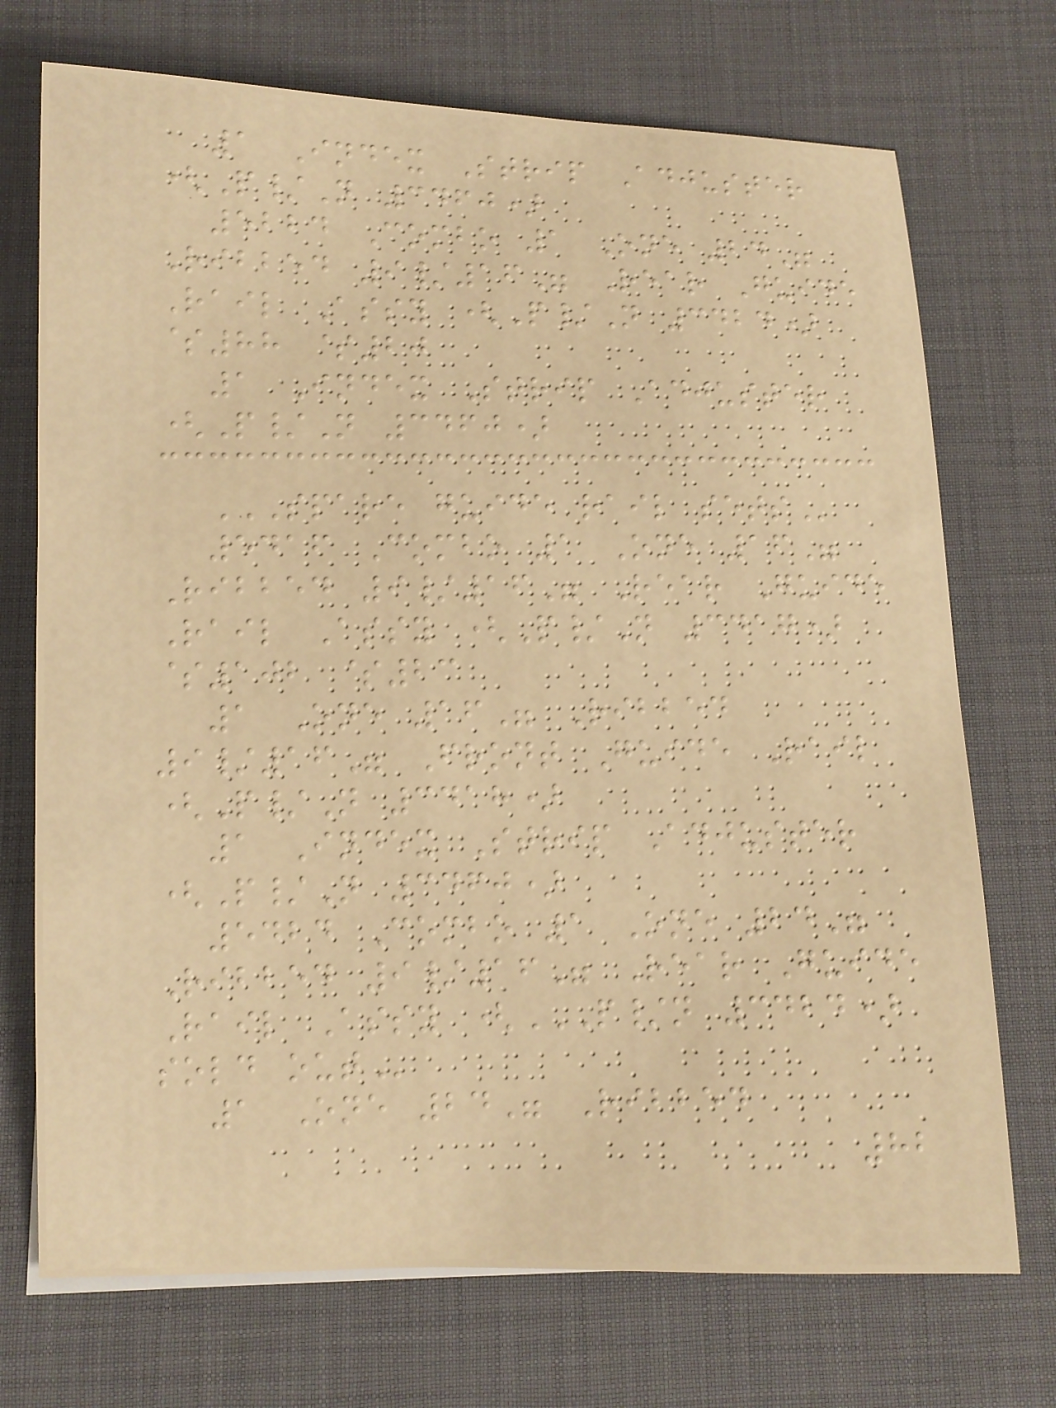1 Index Strip Adjuster
(P/N 3460)
5224 Combo 1 One 24"
Ribbed 9/16" Rear Guide
Rail Assy (P/N 3424)
$88 $20
1 Index Strip Adjuster
(P/N 3460)
SPARE GUIDE RAIL SETS
5416 Combo 1 One 16"
Ribbed 9/16" Rear Guide
Rail Assy (P/N 3417)
$102 $23
1 One 16" Ribbed
9/16" Front Guide Rail
(P/N 3418)
1 Index Strip Adjuster
(P/N 3460)
5424 Combo 1 One 24"
Ribbed 9/16" Rear Guide
Rail Assy (P/N 3424)
SOLD OUT
1 One 24" Ribbed
82
